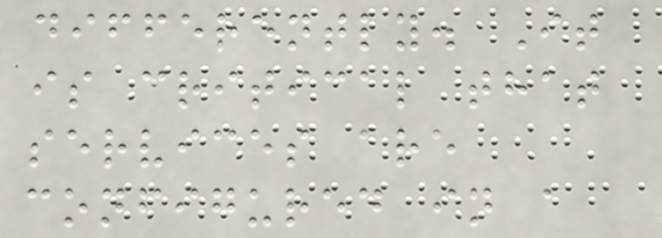differently. It
is critical that
services are
configured in a
